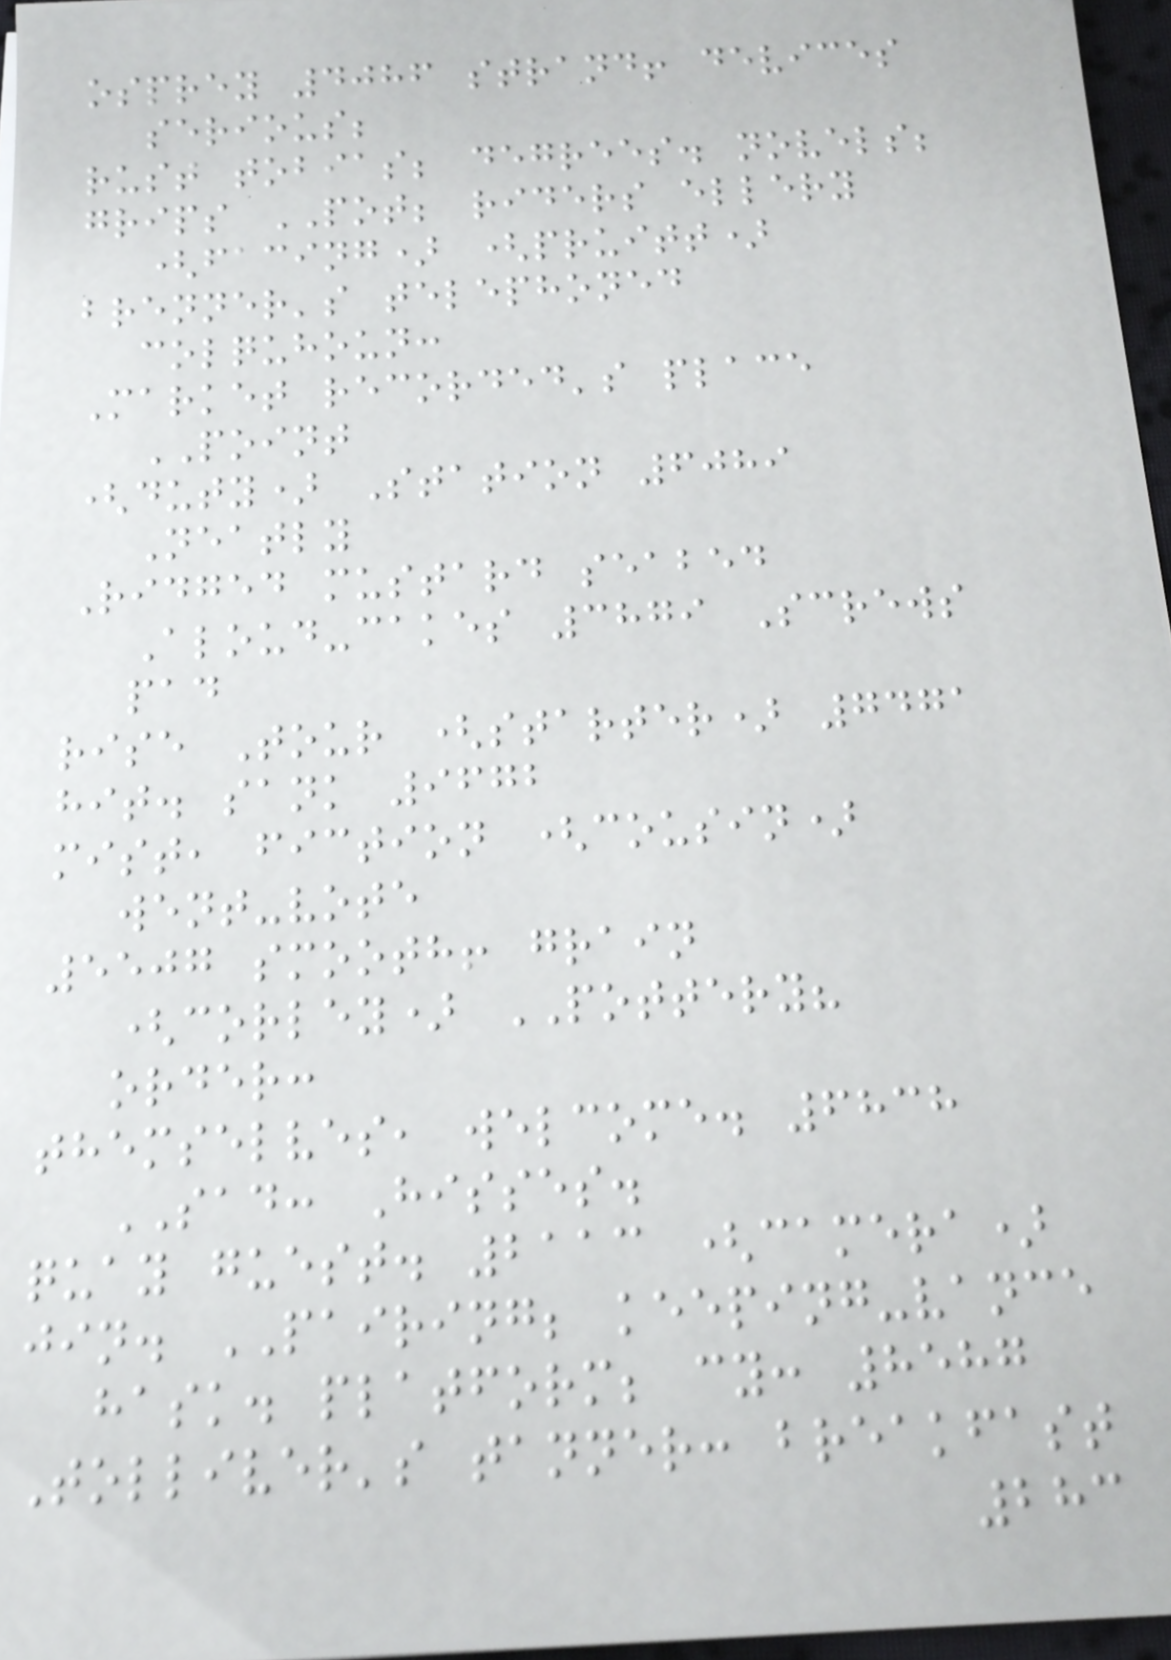osprey 4086 strand! devices
serious;
rust tobias; degrees. novels;
grips POT; riders ellery
(facing) (pruitt)
brenner's telephoned
colquhoun:
Market recorded's place
POINT
(duty) Station 6089
Neatly
Ridged mustard seabed
Aloud-cakes 3879 Screws
pad
rise Tour (starter) 7471
hit. sank 9672
mist, fiction (cousin)
went-vote
5507 smooth! grain
(corley) POTTERY?
order:
themselves, welcome. 6838
SAD: Hisses.
quay guest. 2113 (camera)
jin. PAIRING; keeping-vance
hask. platform; cy: 8587
Tolliver's tanner: breakfast
283
